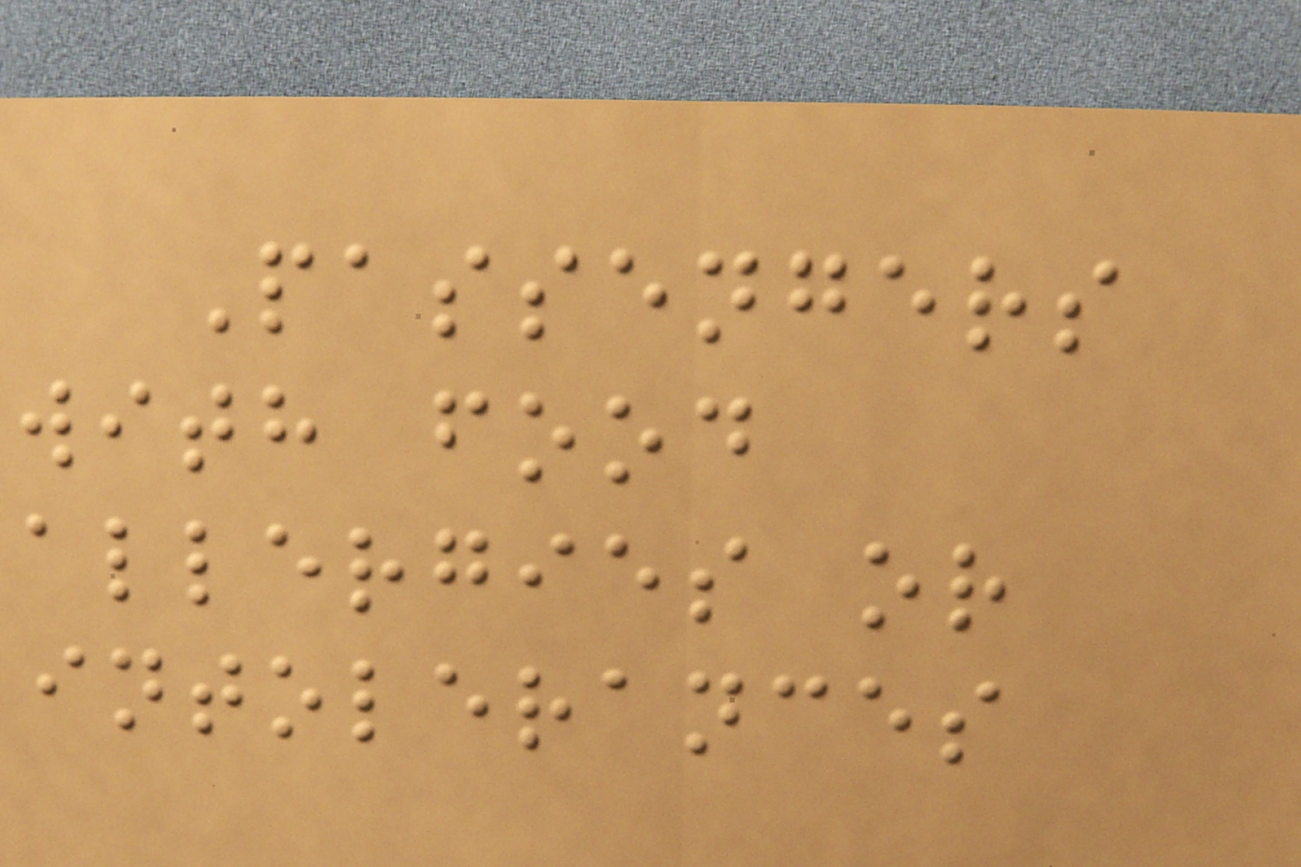Passengers
with food
allergies or
intolerances
